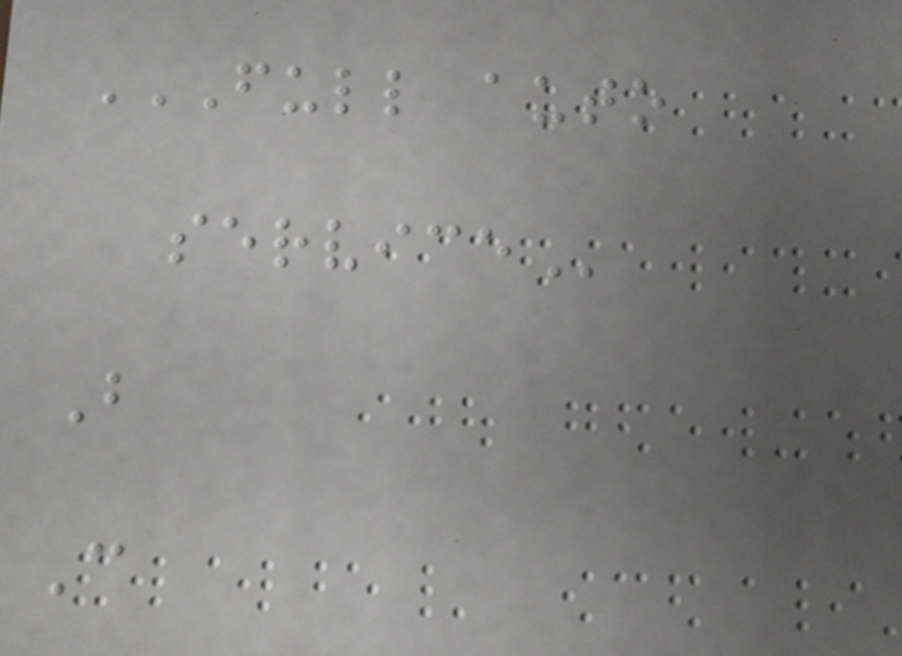FULL AUTO
SERVICE
B
C
